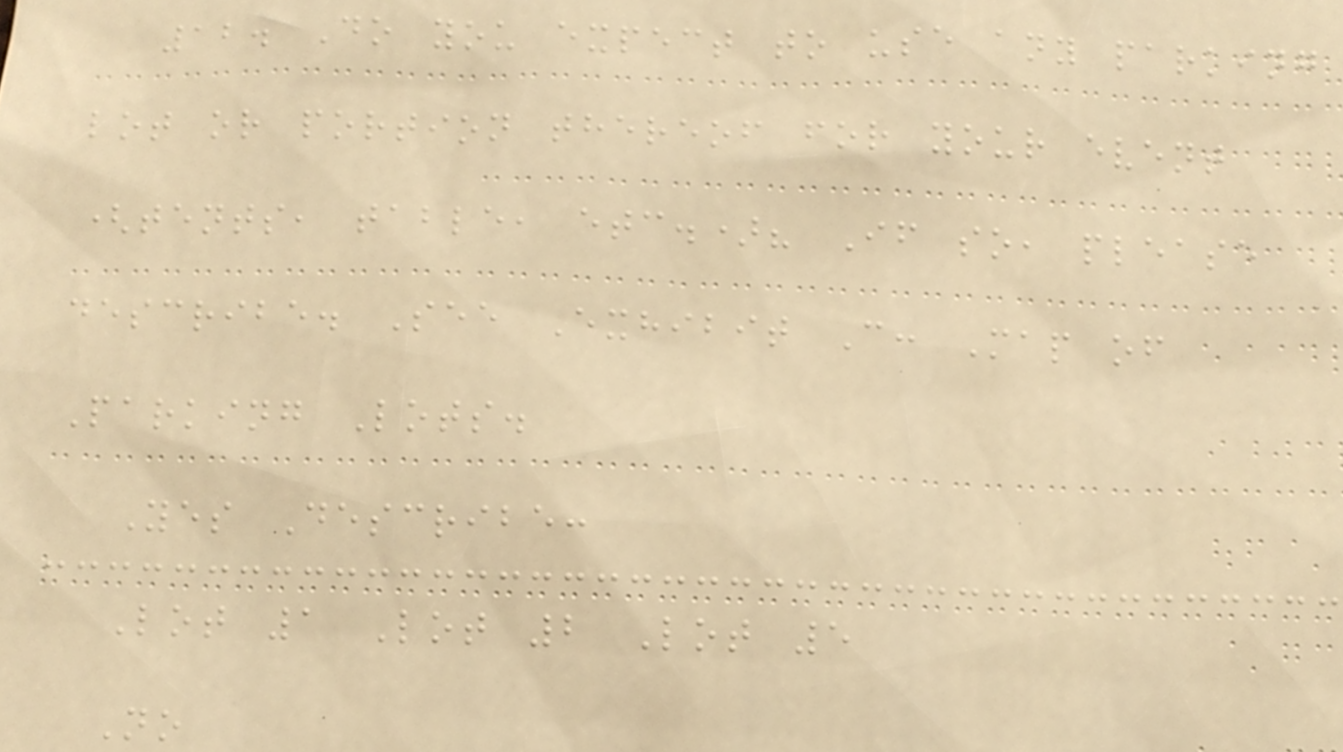12. Do you expect to use any parking
lot or portion thereof for your event
(tents, table, etc.)? If so, please
describe. See Exhibit C: Map of
Parking Lots.
Yes Describe:
Lot 1 Lot 2 Lot 5
No
